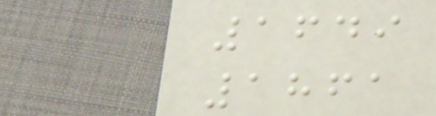1649
1861
